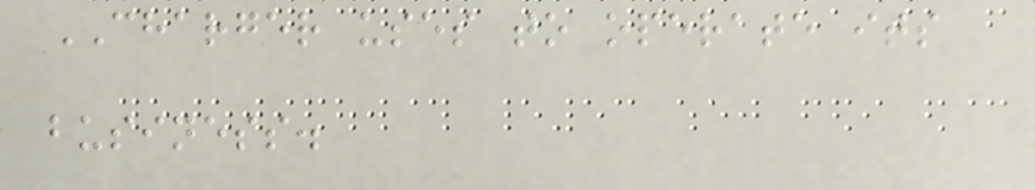CHARGER uses to operate its
business.
